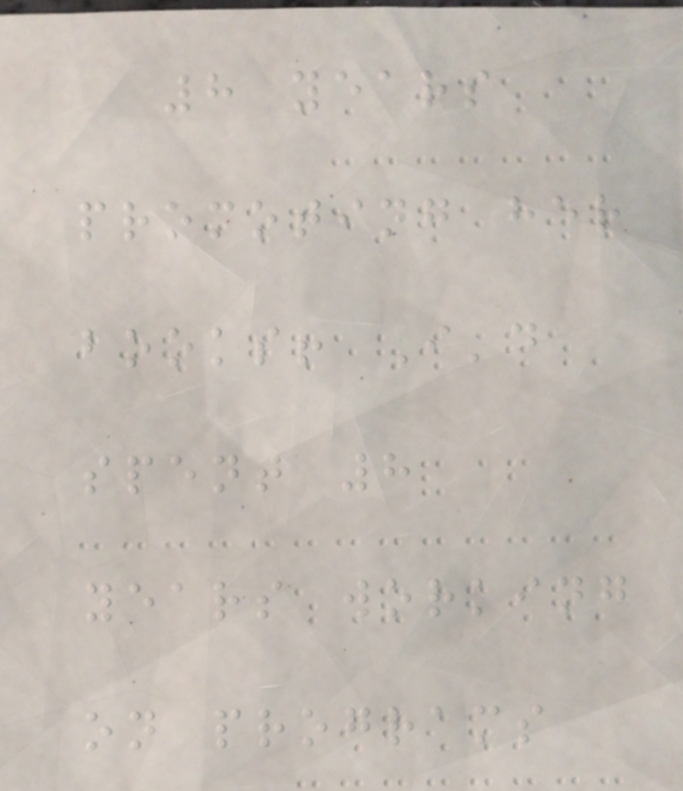8 years
promoting her
books! I'd
spent 8
years working
on programs
